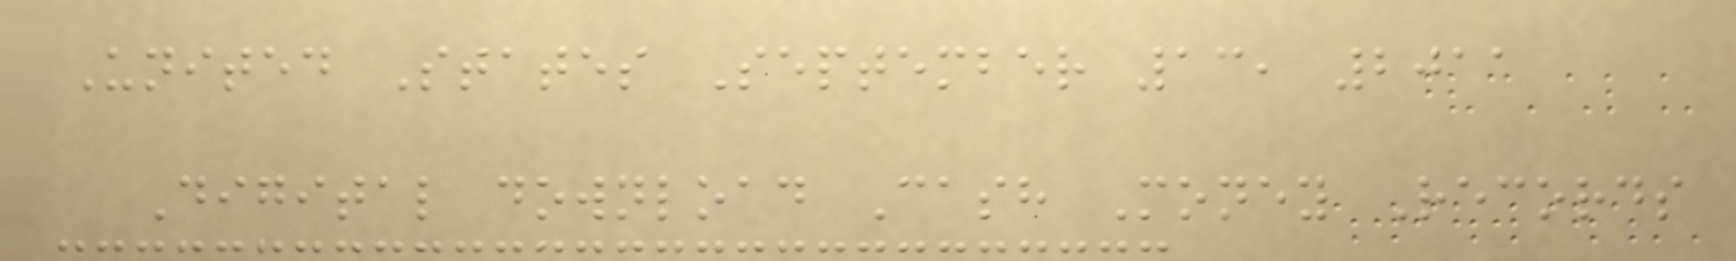United States September 13, 2011
Digital download Cash Money Records
